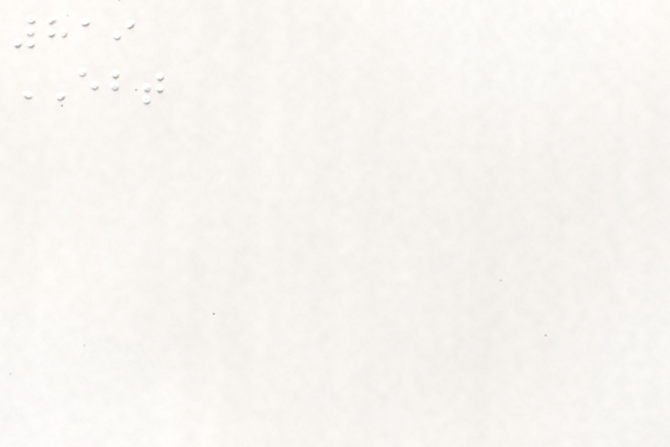819
EBT
